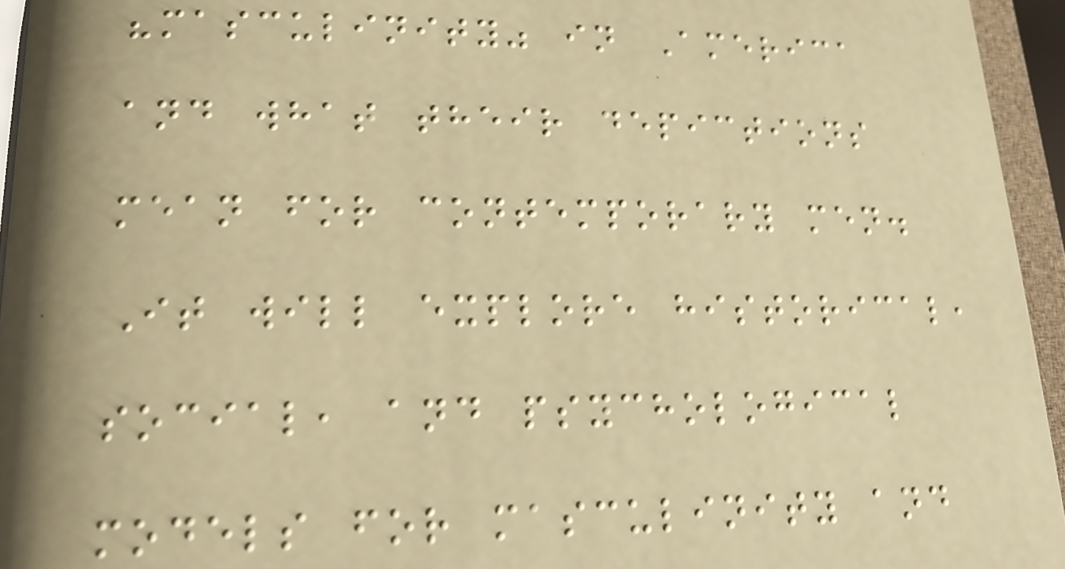"masculinity" in America
and what their depictions
mean for contemporary men.
It will explore historical,
social, and psychological
models for masculinity and
